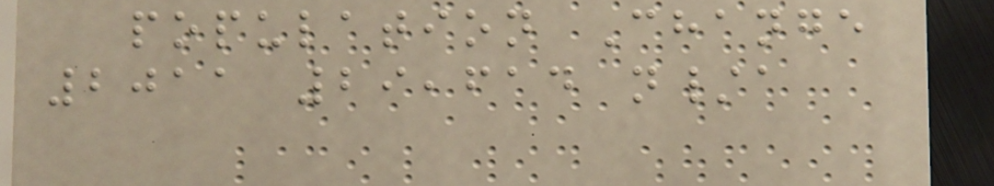population Change
2011 29,614 n/a
